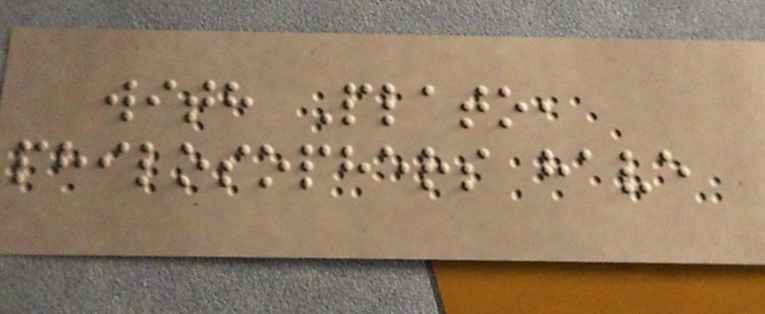with Plato,
philosophers have
